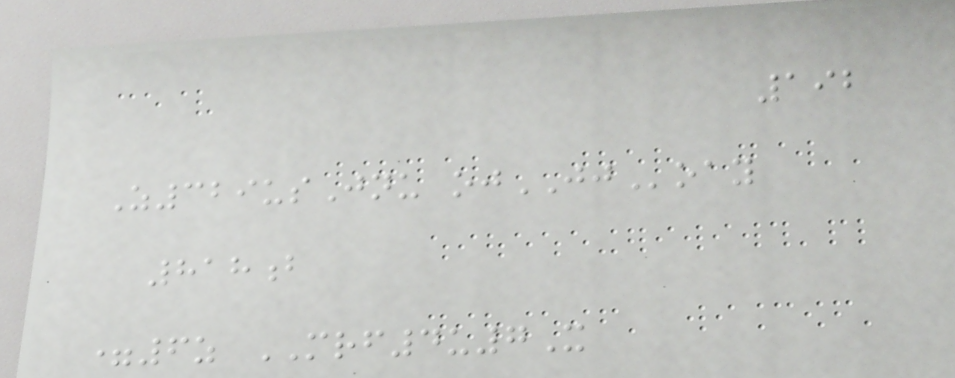192
Z329usJnu ojJJoay
818b
=6z MRF4u7X
